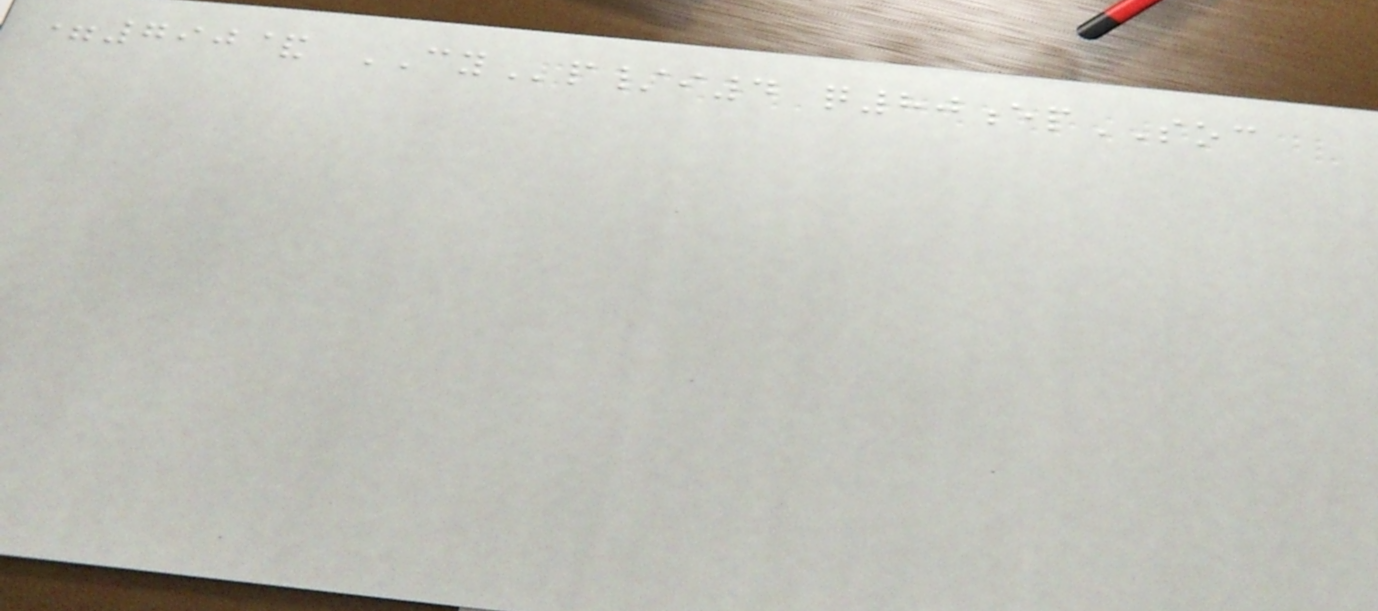=790& CYp/i4 q80epSOC
